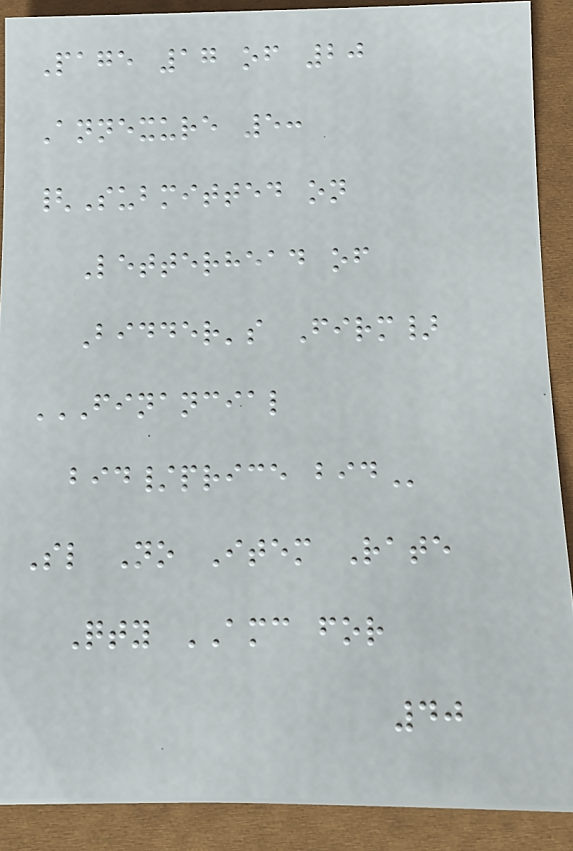Page 17 of 20
Annexure 5:
{Submitted on
Letterhead of
Bidder's Firm}
FINANCIAL
BID/PRICE BID
Sl No Item Rate
Qty AMC for
40
